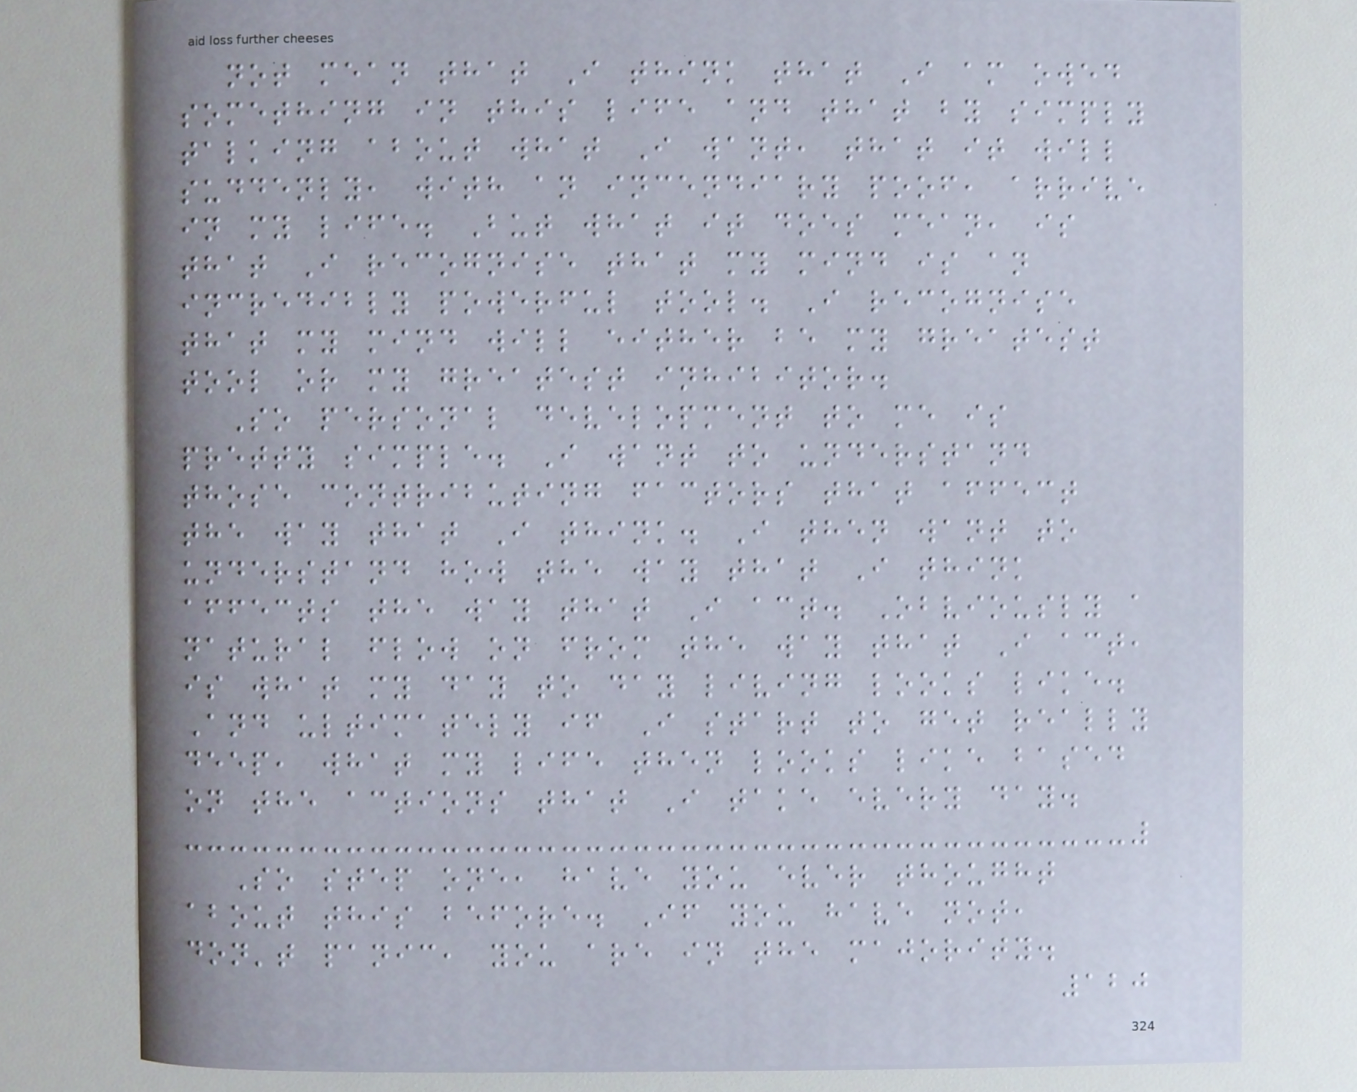not mean that I think that I am owed
something in this life and that by simply
talking about what I want, that it will
suddenly, with an incendiary poof, arrive
in my life. But what it does mean, is
that I recognise that my mind is an
incredibly powerful tool. I recognise
that my mind will either be my greatest
tool or my greatest inhibitor.
So personal development to me is
pretty simple. I want to understand
those contributing factors that affect
the way that I think. I then want to
understand how the way that I think
affects the way that I act. Obviously a
natural flow on from the way that I act,
is what my day to day living looks like.
And ultimately if I start to get really
deep, what my life then looks like based
on the actions that I take every day.
So step one, have you ever thought
about this before. If you have not,
don't panic, you are in the majority.
120
